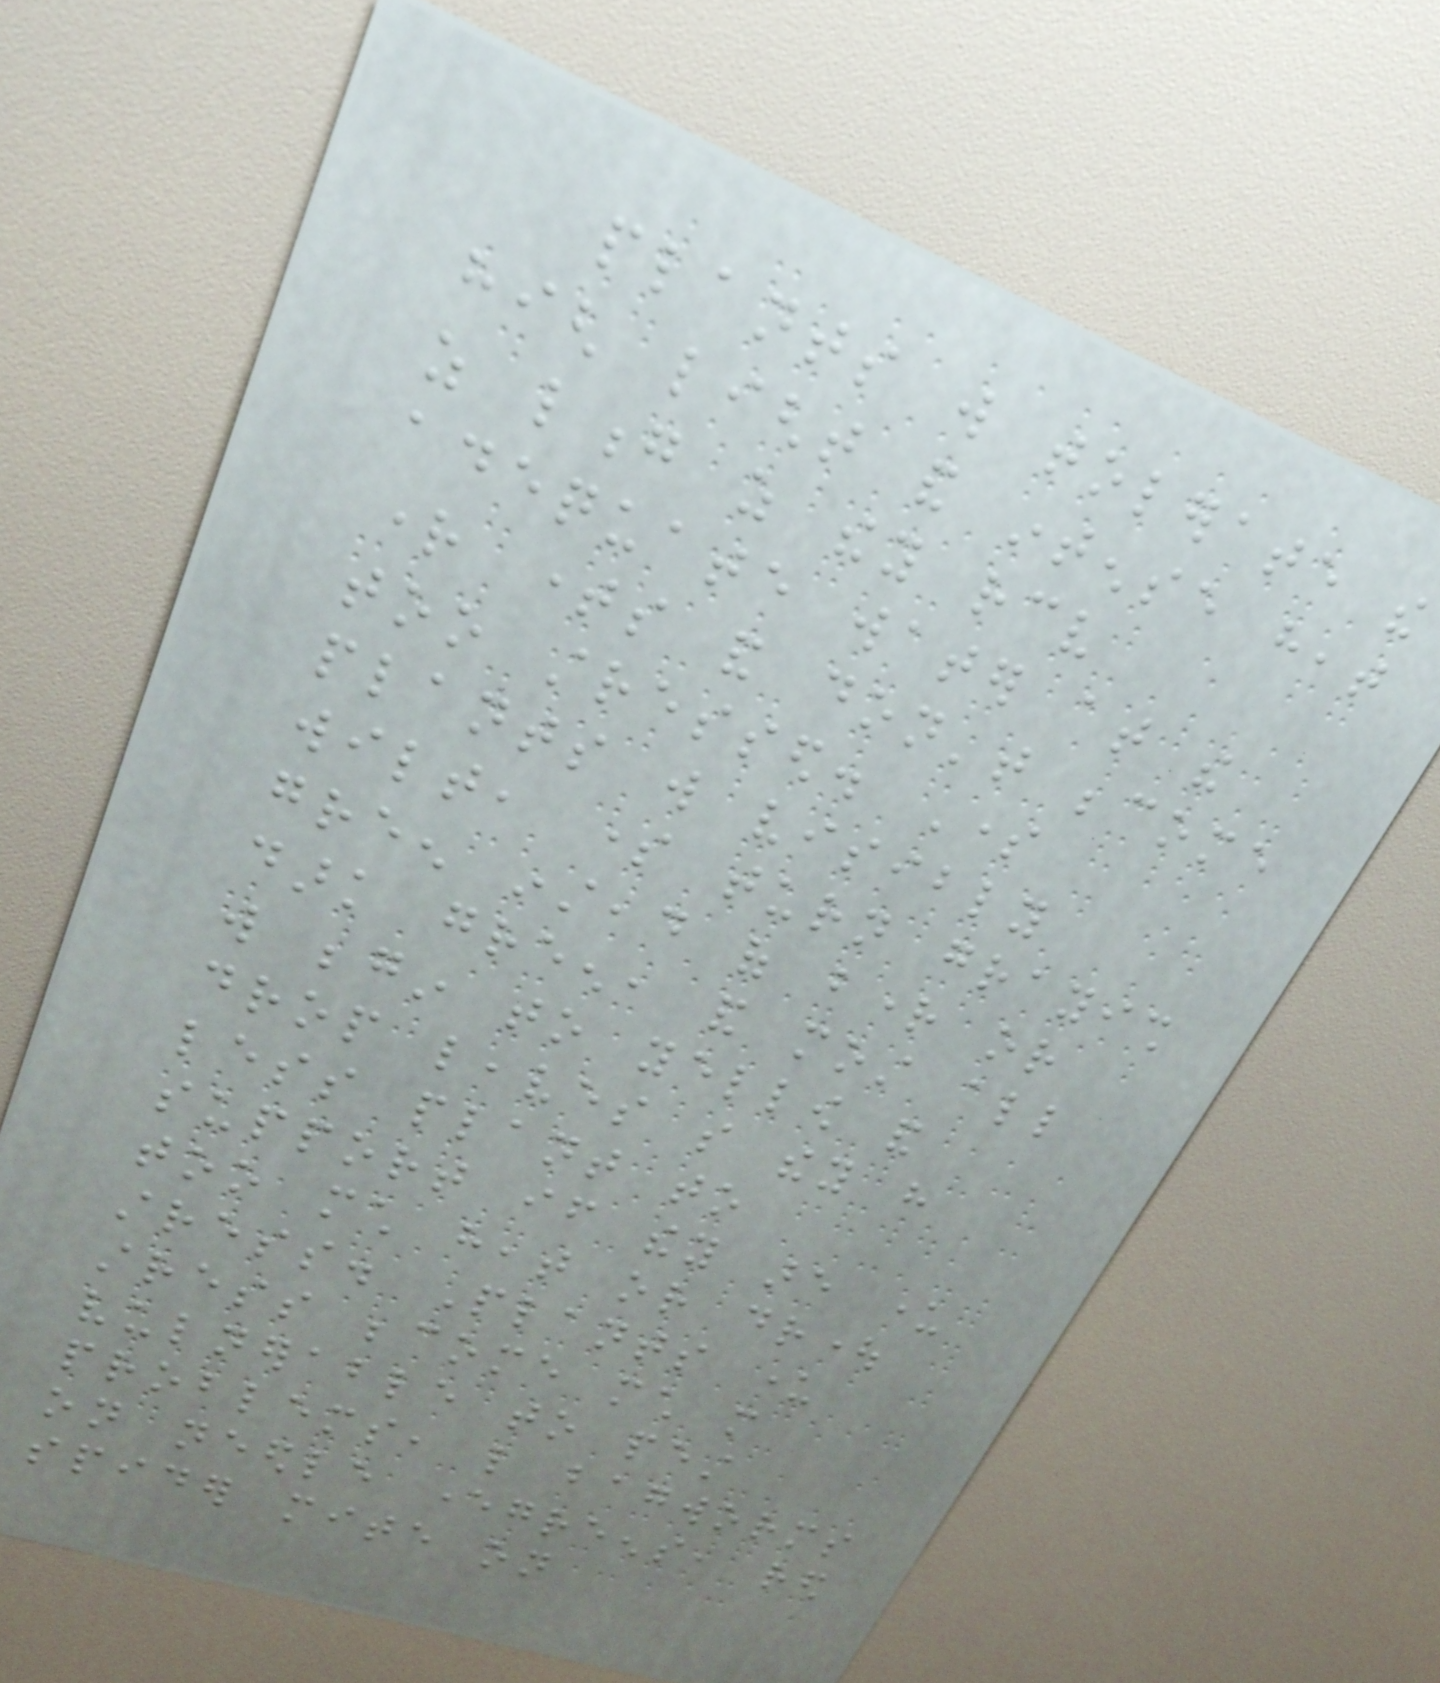plants will tolerate the
high light and intense heat
as long as they receive
adequate water at the
right times and don't become
too stressed. Some
plants will visibly
wilt, some turn grayish
green instead of bright or
dark green, and most all
will begin to yellow and
drop leaves so they have
less plant to
support if they are under
too much heat or drought
stress. Plants under
stress become much more
vulnerable to pest
problems, like bagworms
on needle evergreens, red
spider mite on
